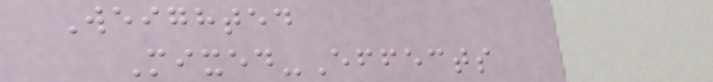Weighted
Mixed-Effects
